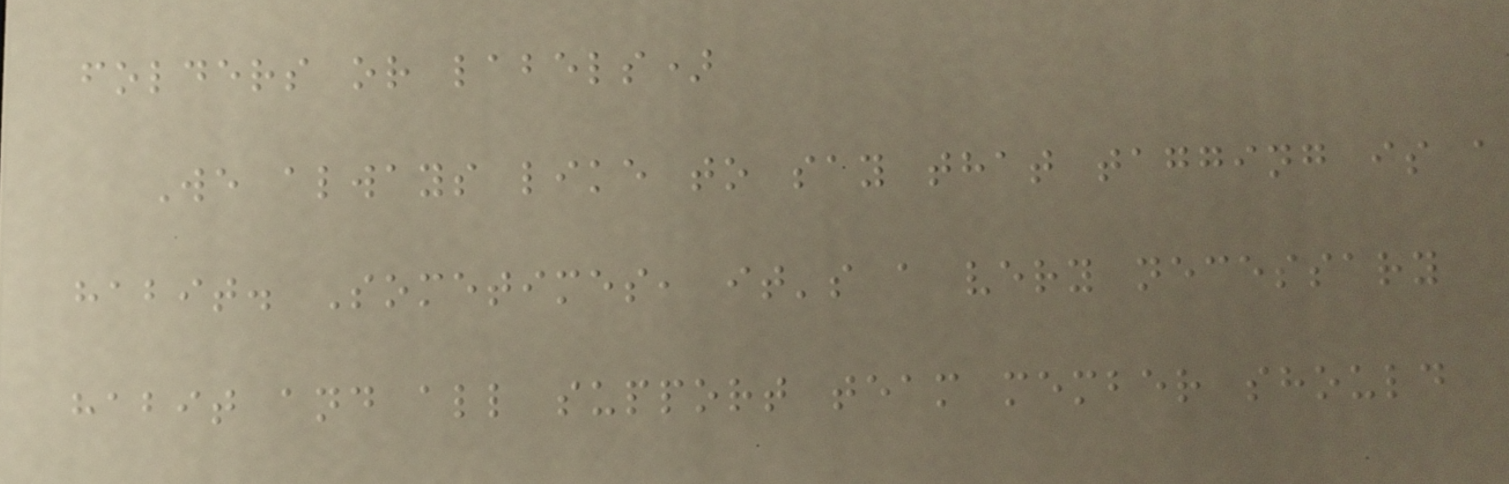folders or labels)
We always like to say that tagging is a
habit. Sometimes, it's a very necessary
habit and all support team member should
